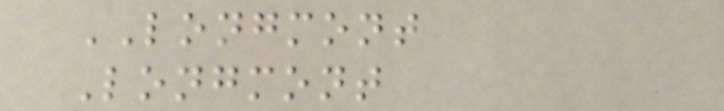LONGMONT
Longmont
